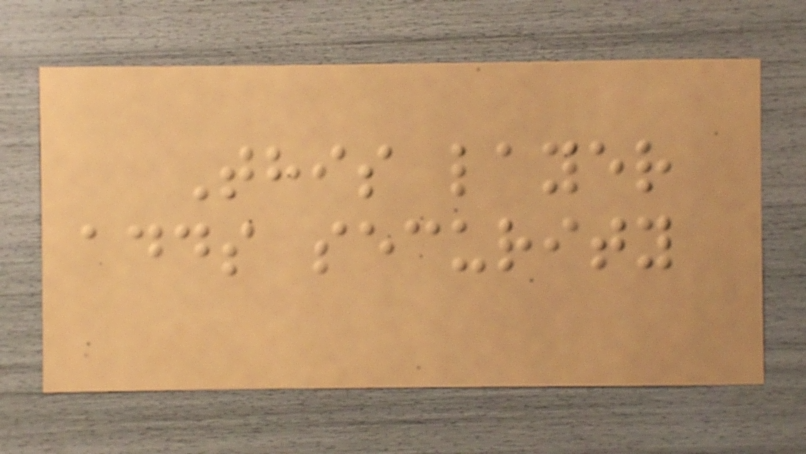This layer
adds security
